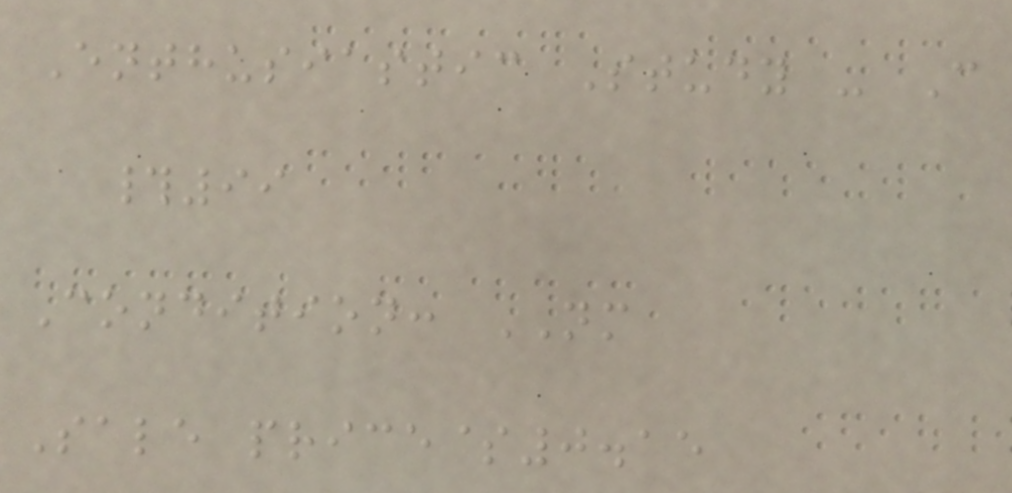Enthusiastic Study - C
#99
Condition: NM
Sale price$0.15
